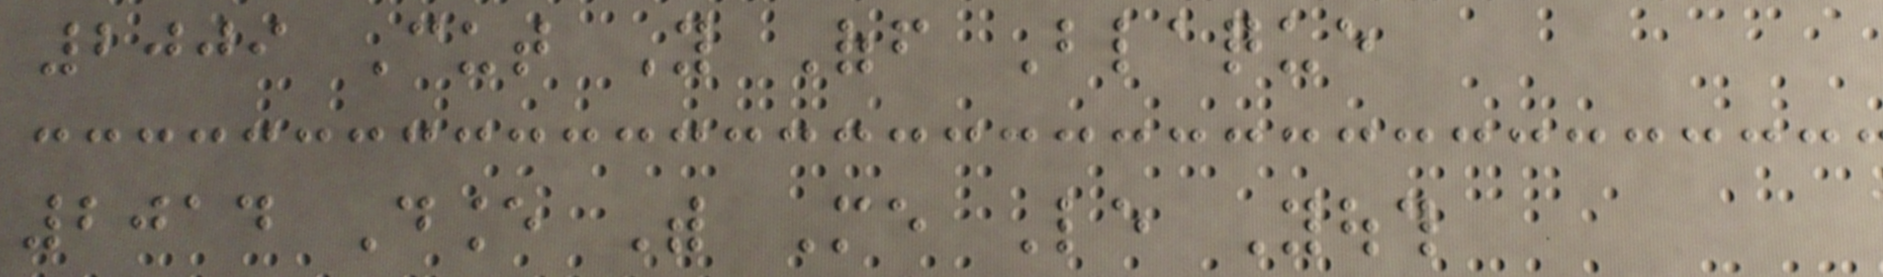2009 Cut You Off Blaque
2014 Dance With Me Le Youth
